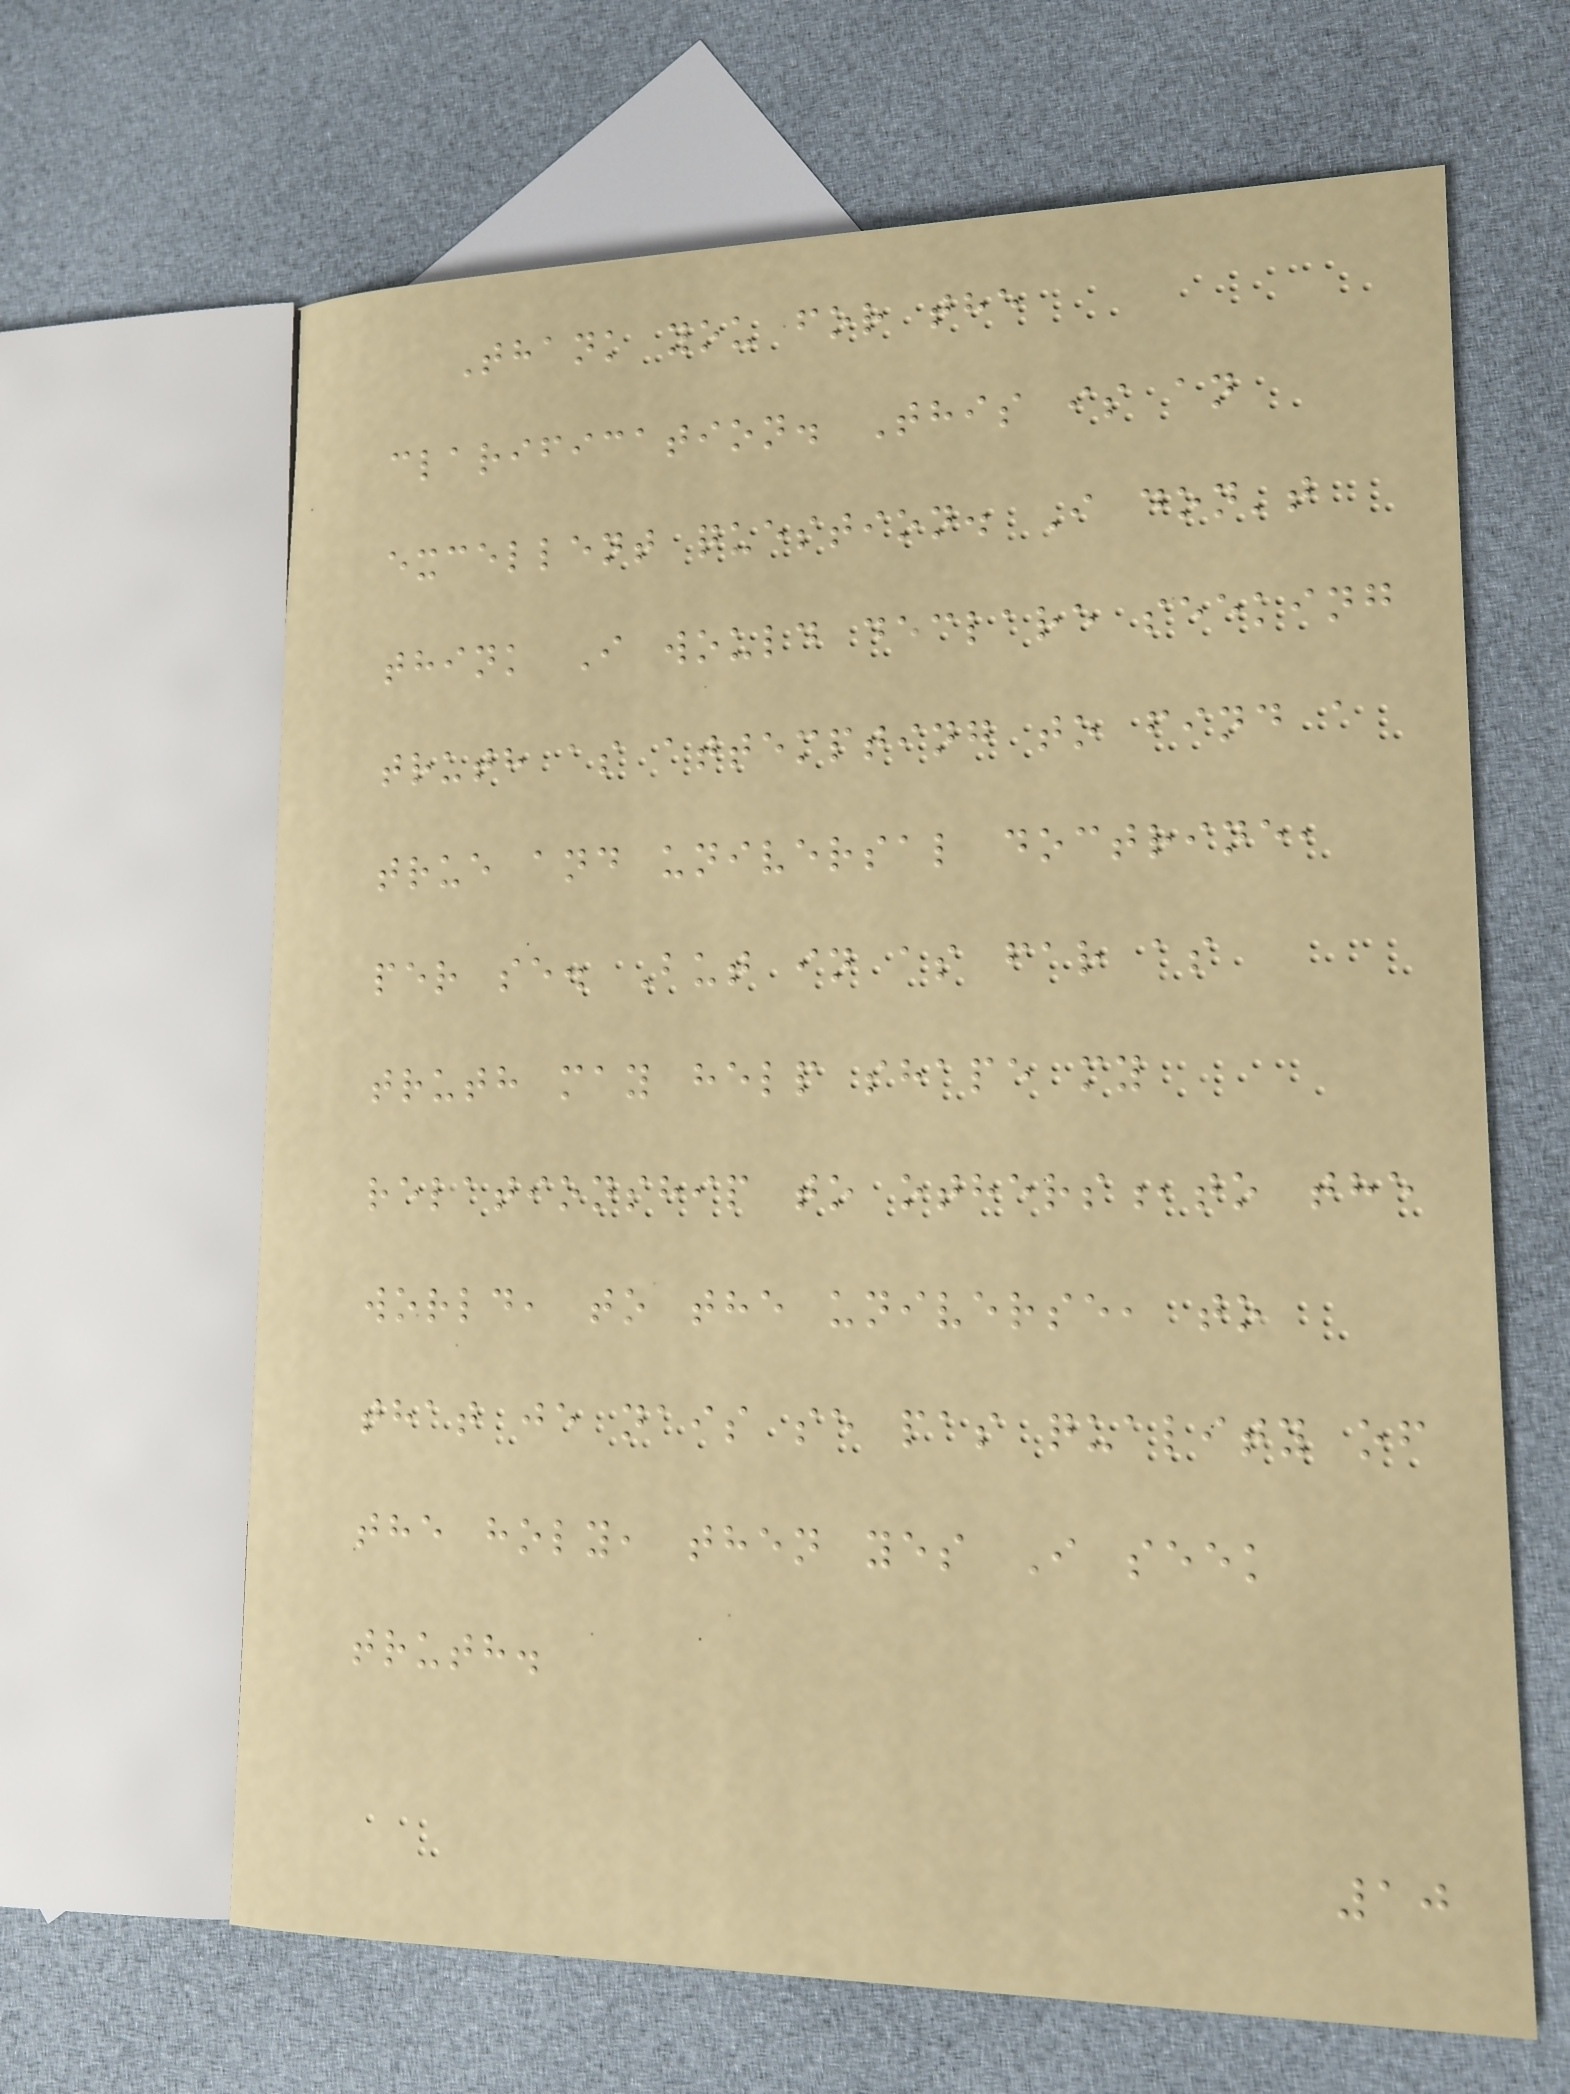Thank you for the
clarification. This is an
excellent question. I don't
think I would declare seeking
truth as attempting to find a
true and universal doctrine,
per se. But in as far as
truth may help shape my
relationship to others,to the
world, to the universe, to
that je nais se pas quality of
the holy, then yes I seek
truth.
10
